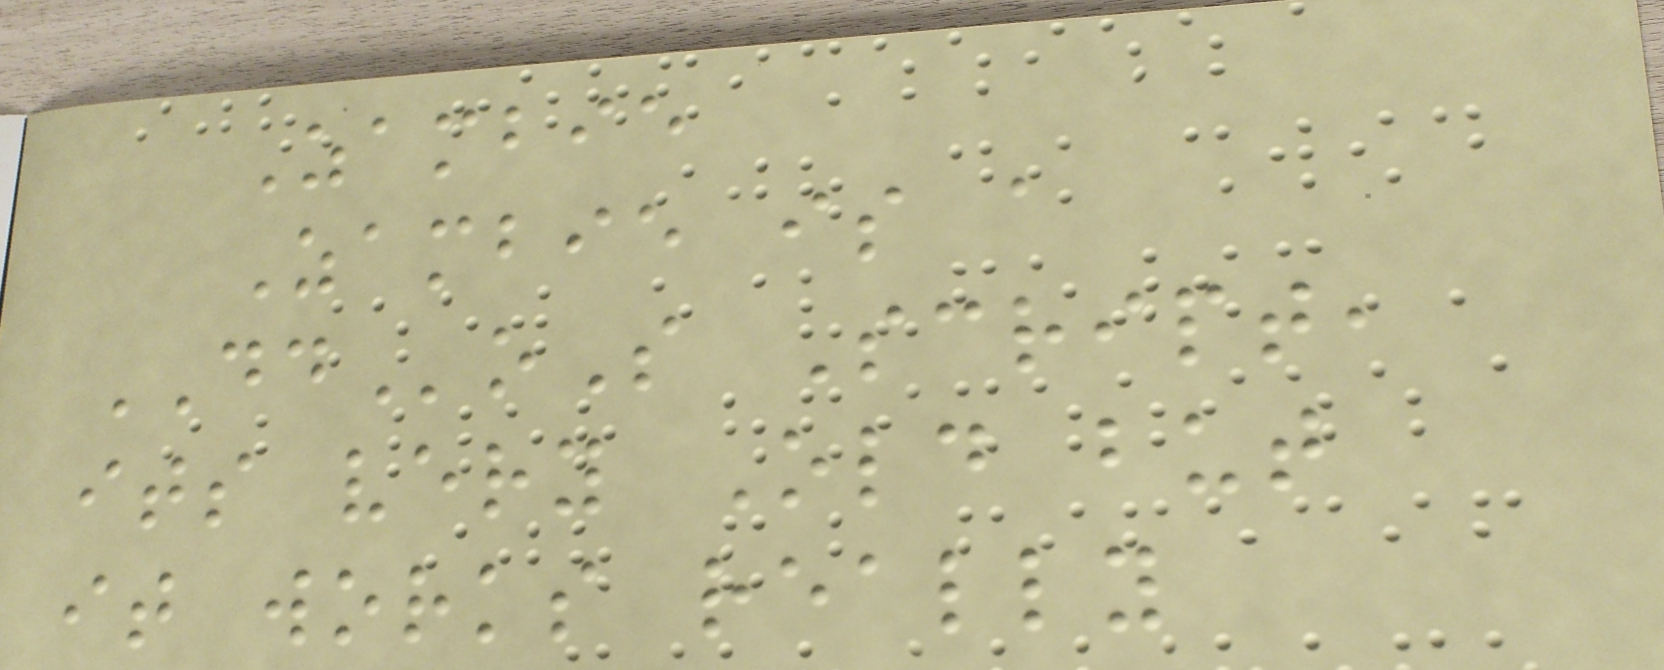Zambie
Zambie is a
DDoS Script,
its very Old but
it works really
